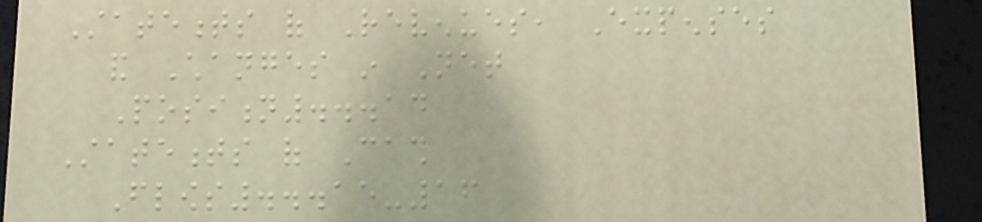Statements of Revenues, Expenses
and Changes in Net
Position...14
Statements of Cash
Flows...15-16
